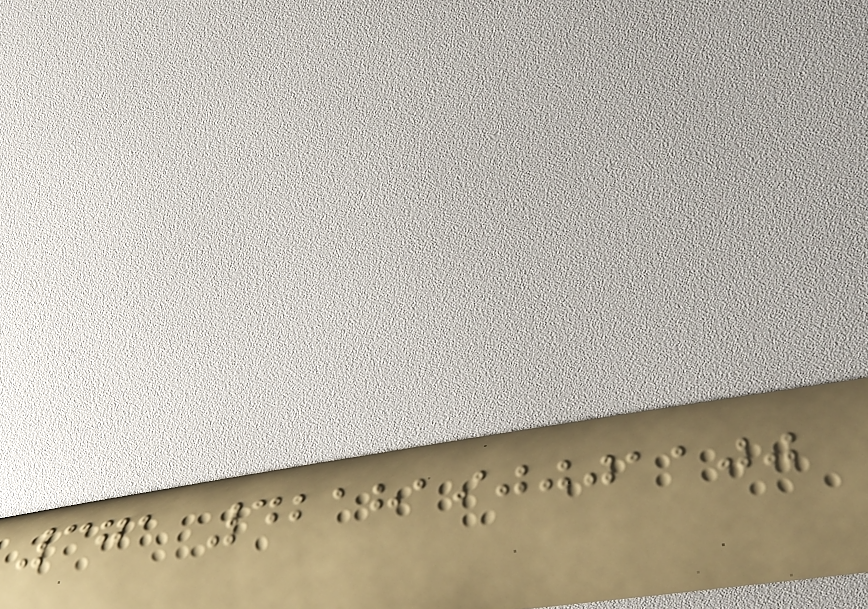371 4218190001100
